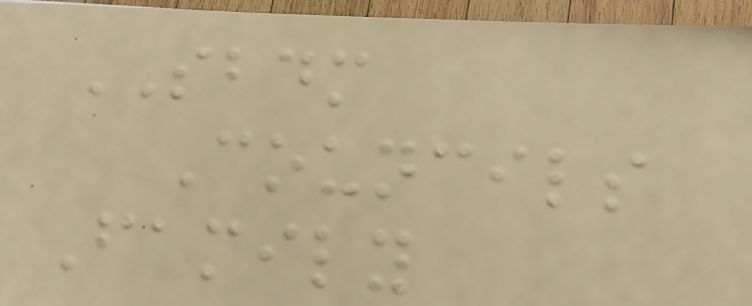SBDM
Councils
Family
